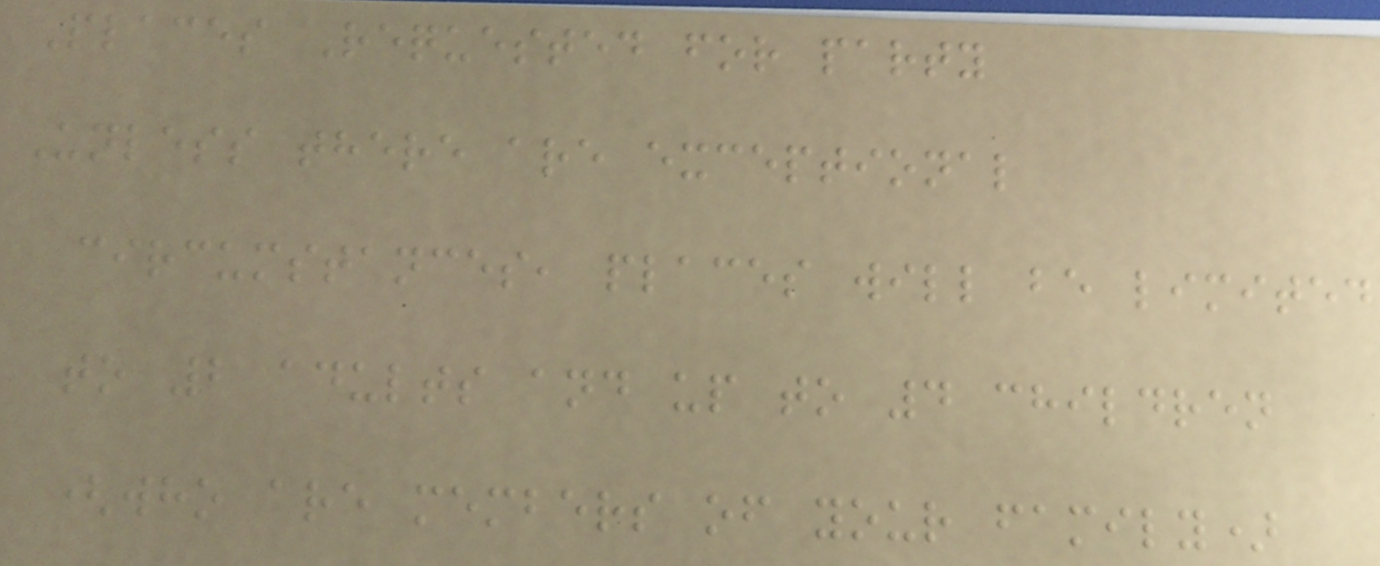Places Requested for party
Unless there are exceptional
circumstances, places will be limited
to 2 adults and up to 4 children
(who are members of your family)
